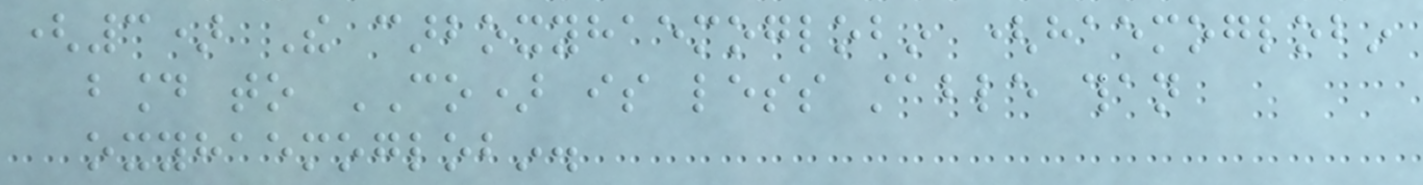(3) The carboxyhaemoglobin (haemoglobin
bound to CO) is less stable than
oxyhaemoglobin.
